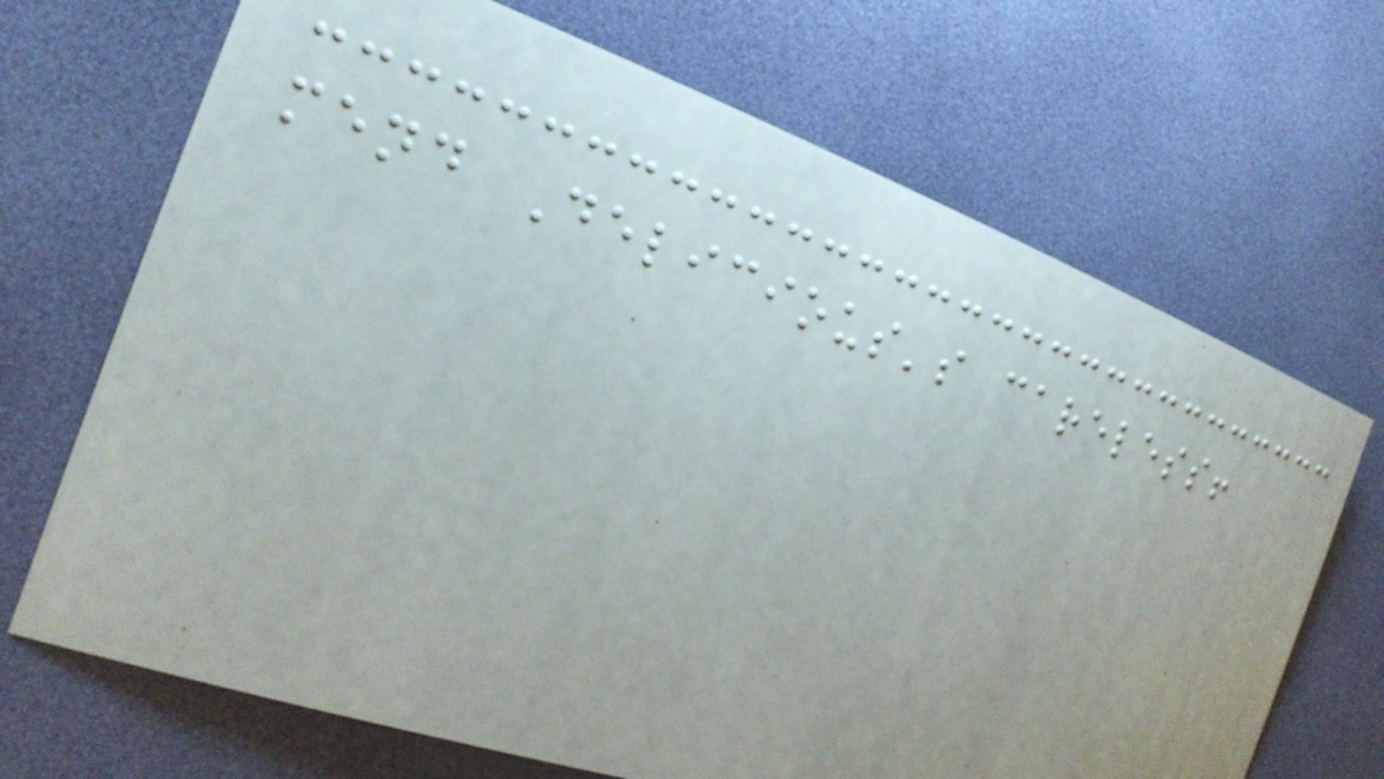mend Delicious's careless!
